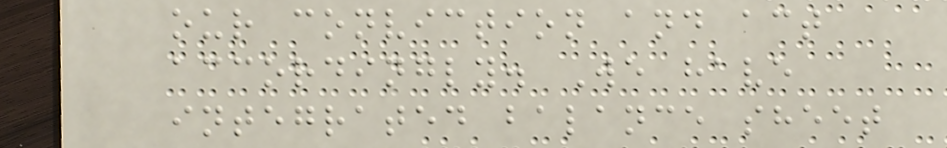our conviction and act
accordingly. We have
integrated balance sheet
